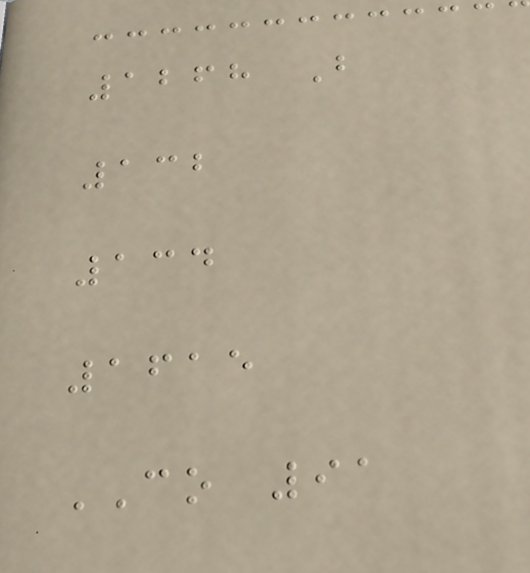1268 B
132
134
1615
CO 91
